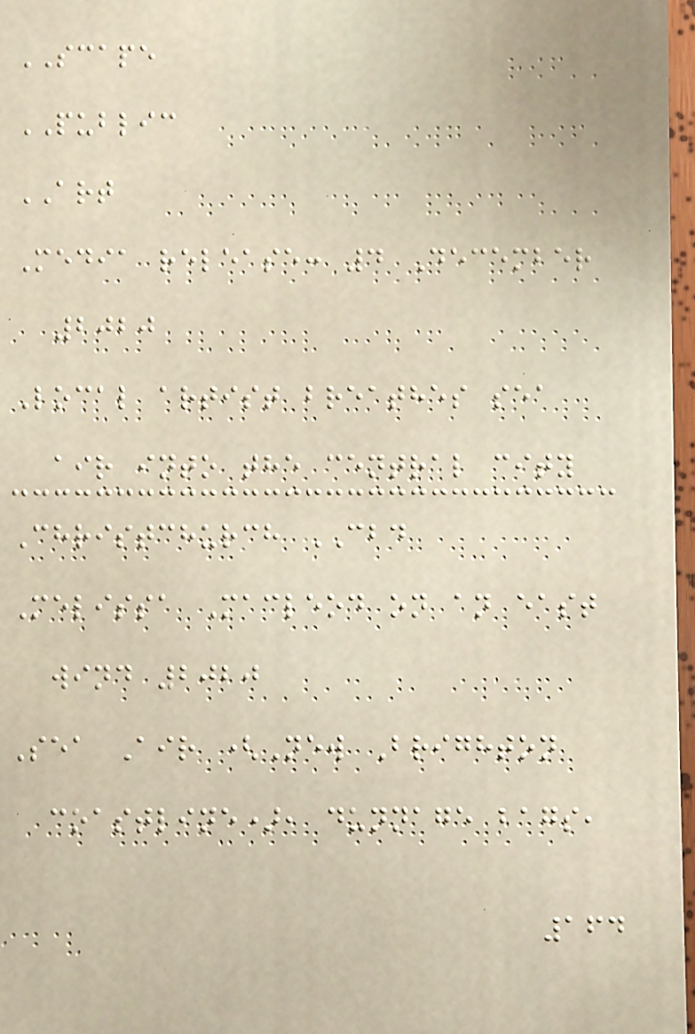SCAPE
PUBLIC
ART
Media release: 4 December
2020
Local artist breathes sea
air into the central city
Christchurch CBD
Melissa Macleod on an east
wind 2020
Sea Air (New Brighton
coastline), dunnage bags,
164
